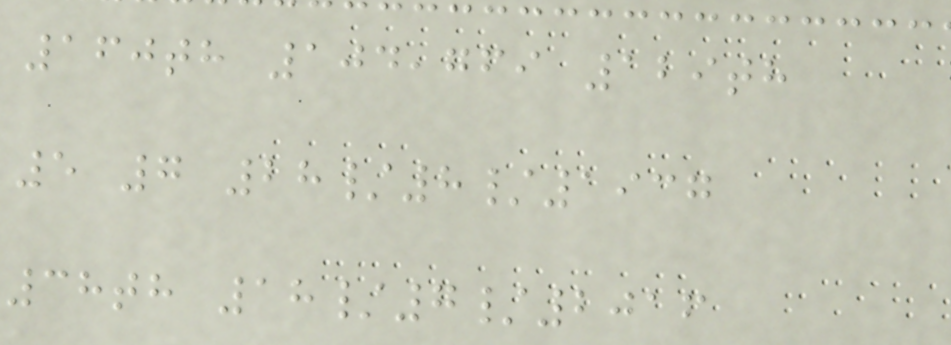160th 104,769 129th
5 7 28/8/1937
38th 18/7/2016
